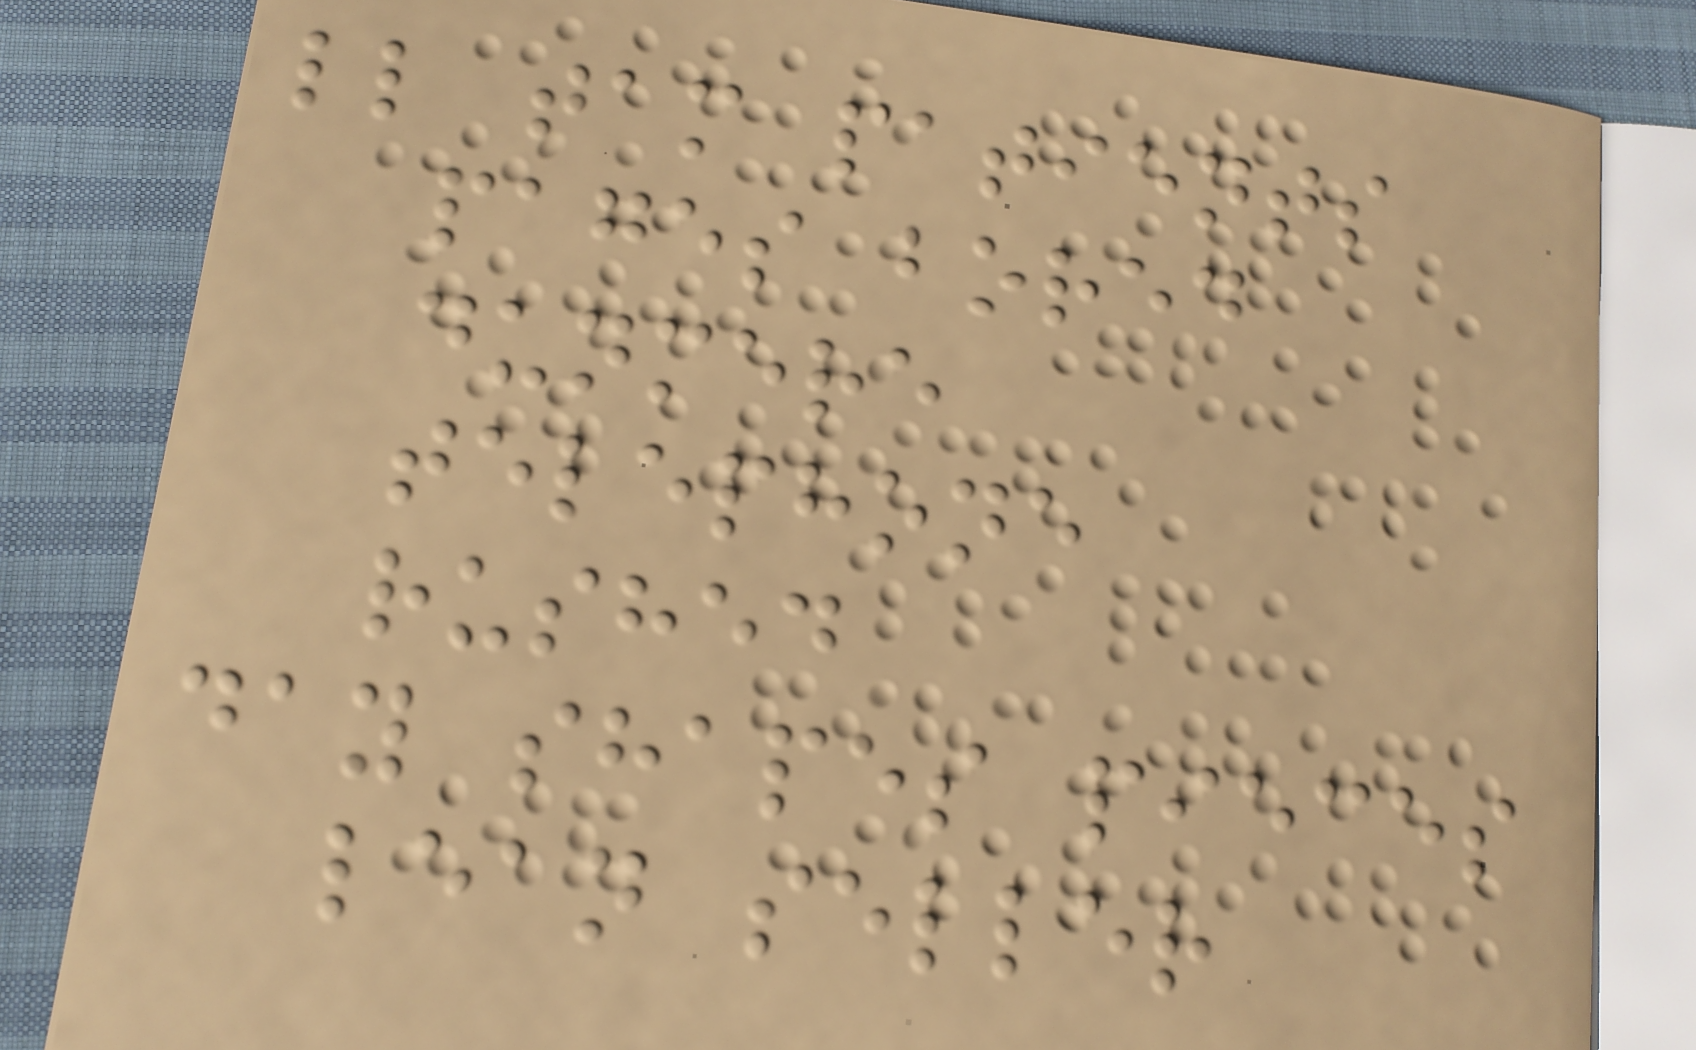ll tam patients
pages bored
dunmere
telephone
rushed
day shapes pieces
lean seller
